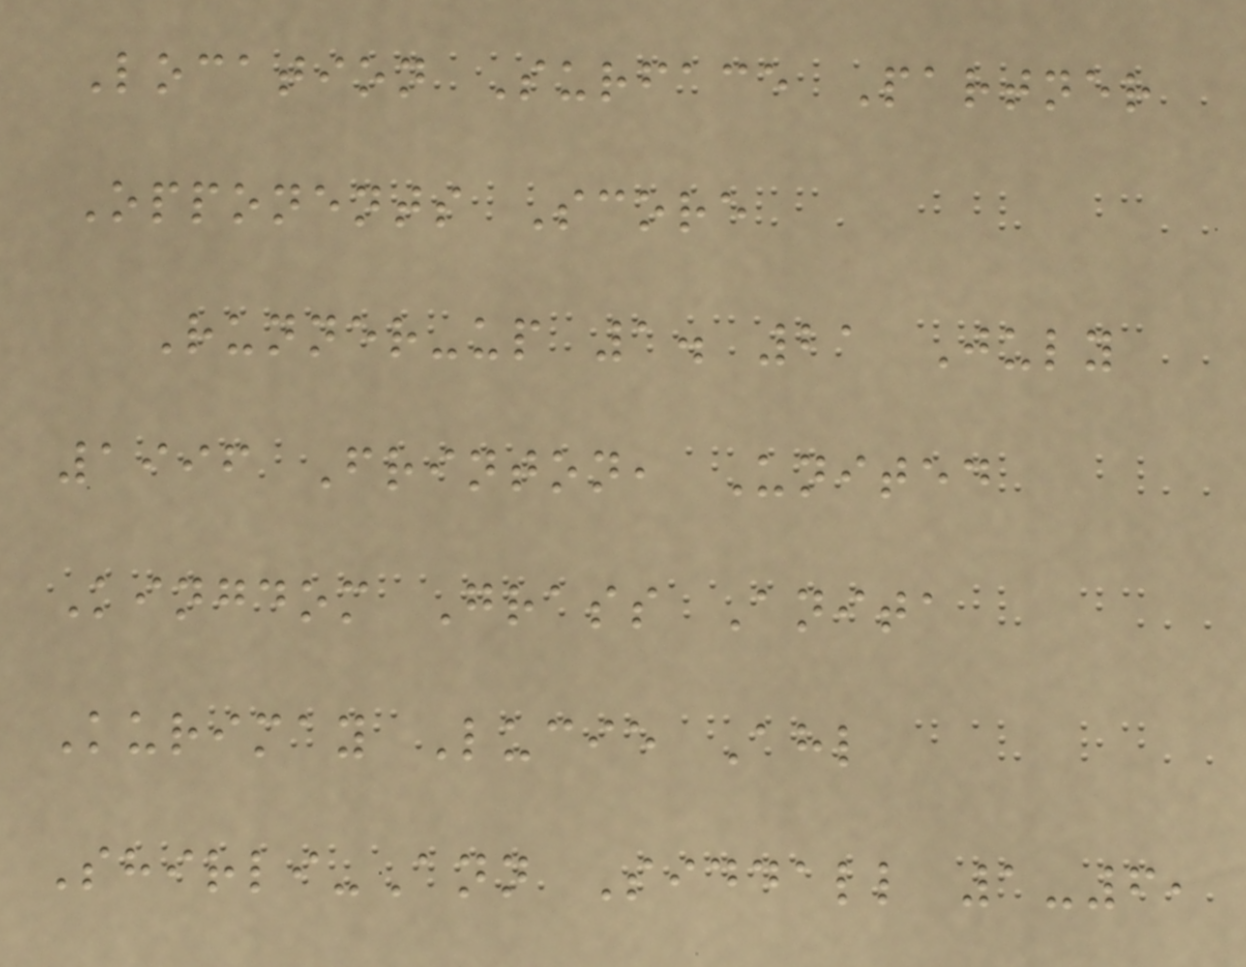Location Surface Partner
Opponents Score
Runner-up 1. 21 July
1996 Frinton, United
Kingdom Grass Anita
Kurimay Lucie Ahl
Shirli-Ann Siddall 1-6,
